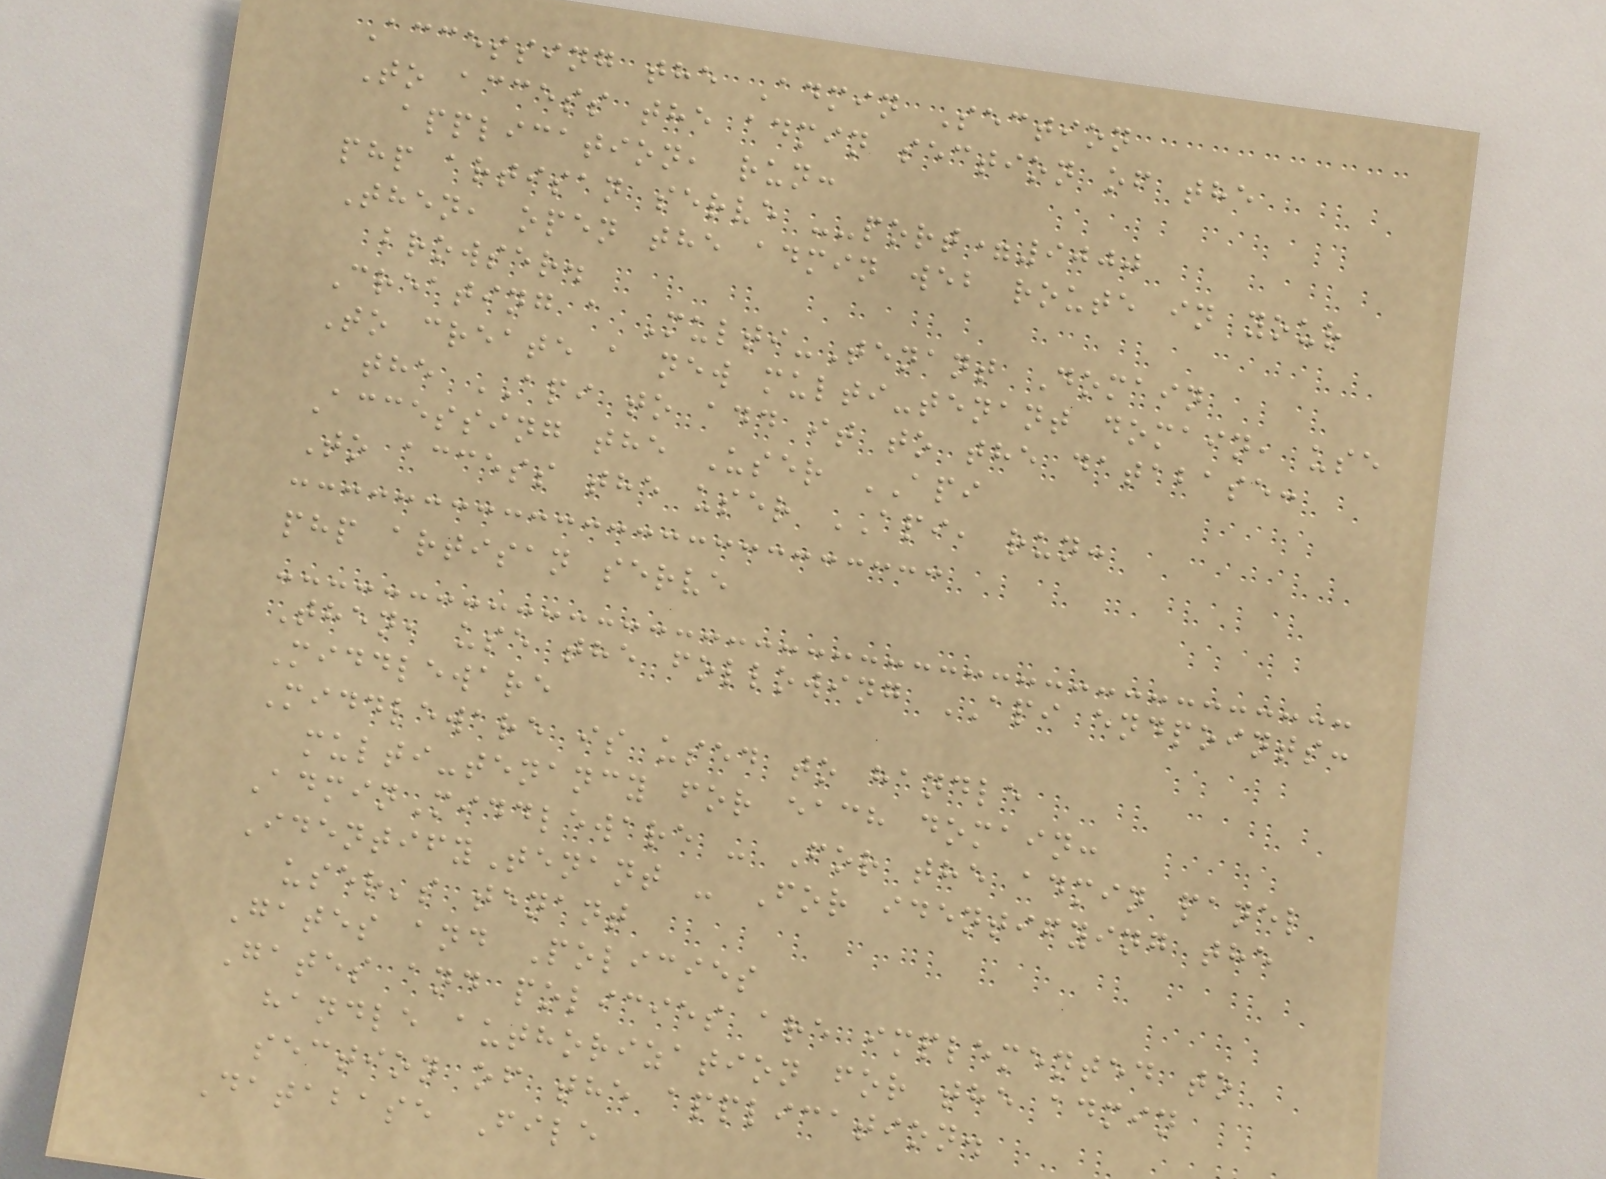Accessing the Admin Section
To access the admin section of the
application, run:
php artisan serve --port=9000
Then, open the admin web route in your
browser.
Creating a Multi-Tenant Domain
To create a new multi-tenant domain, use
the API to add it to the database:
Accessing the User API
To access the user API, run:
php artisan serve
Then, use the following API endpoints:
Middleware
Middleware is used to handle
multi-tenancy for each domain:
AdminMiddleware - For the admin panel
IdentifyTenant - For identifying the
user's tenant
Gates and Policies
Gates and policies are implemented to
handle authorization for the admin
section of the application.
Database File
